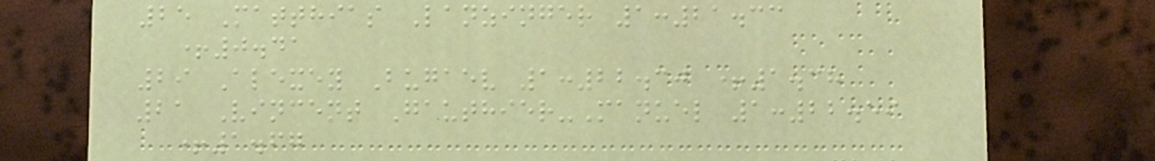25 Matthias Lanzinger 1:21.33
+0.41
29 Alexey Bugaev 1:22.30 +1.38
21 Vincent Gauthier-Manuel 1:22.59
+1.67
